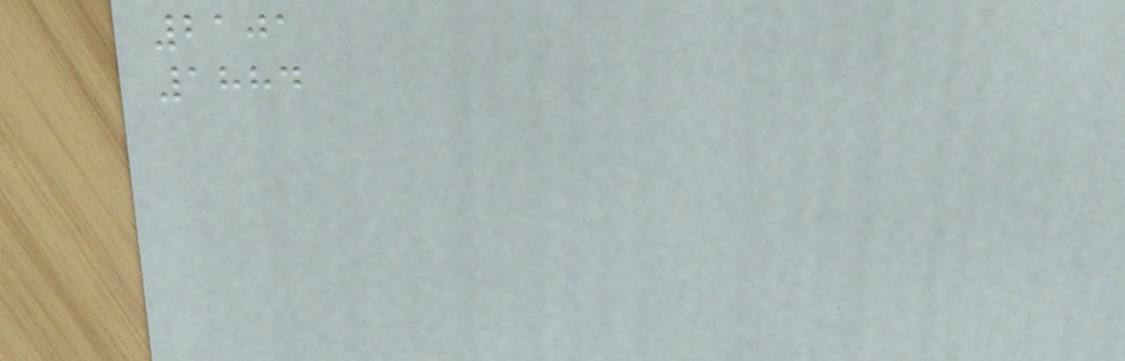2101
1884
